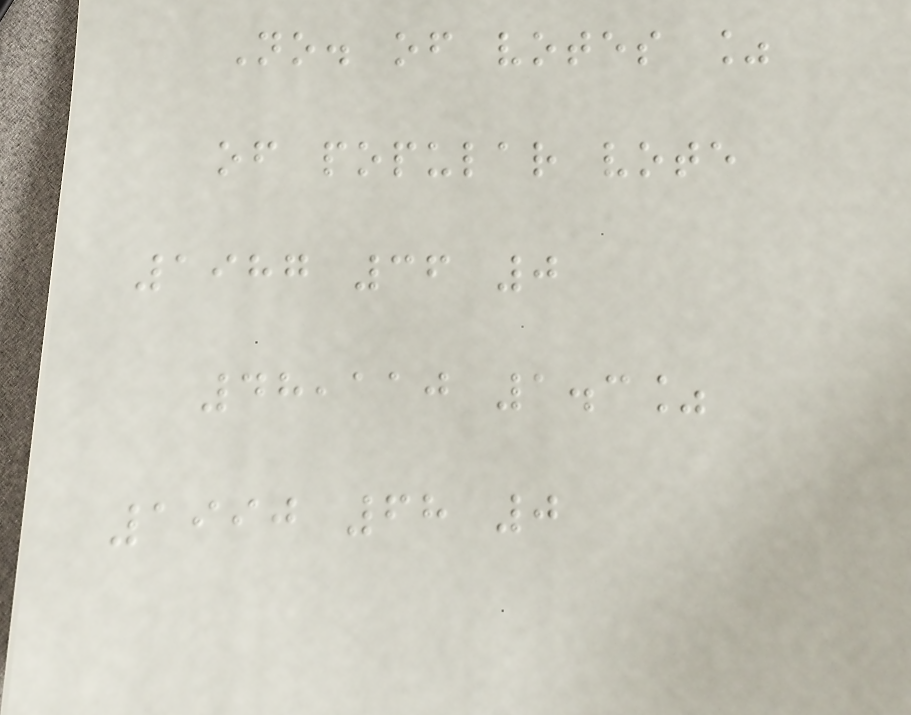No. of votes %
of popular vote
1987 36 0
48,110 1.3%
1990 68 0
